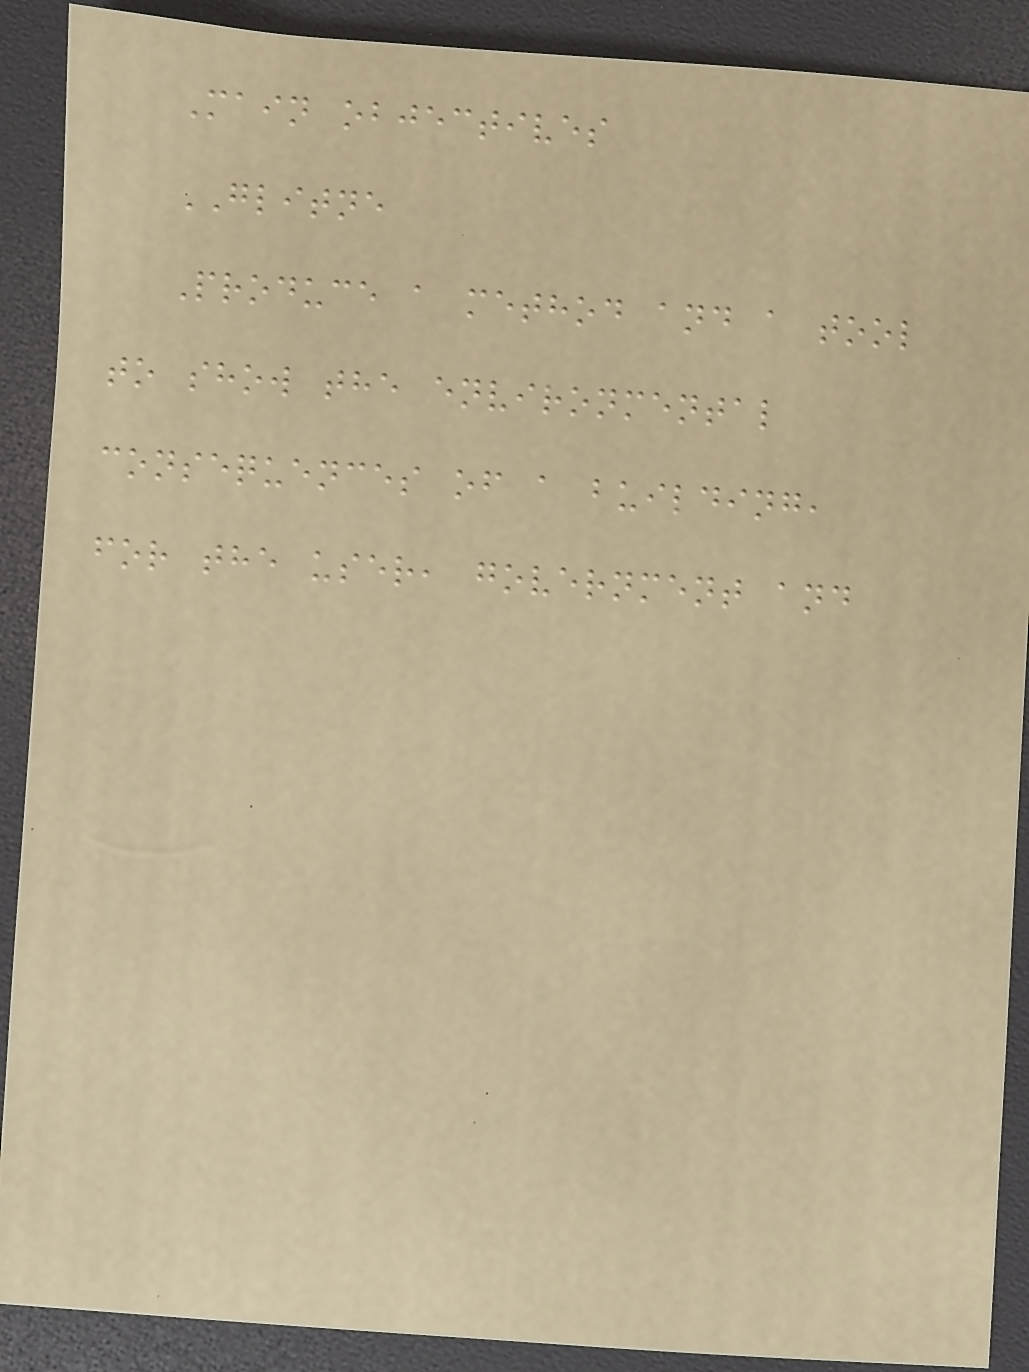Main objectives
GLITNE
Produce a method and a tool
to show the environmental
consequences of a building,
for the user, government and
